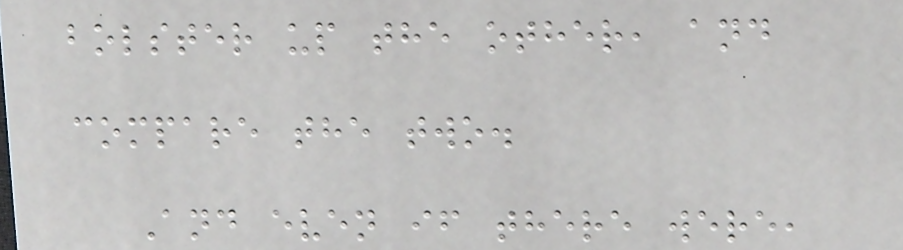bolster up the other, and
compare the two.
And even if there were,
